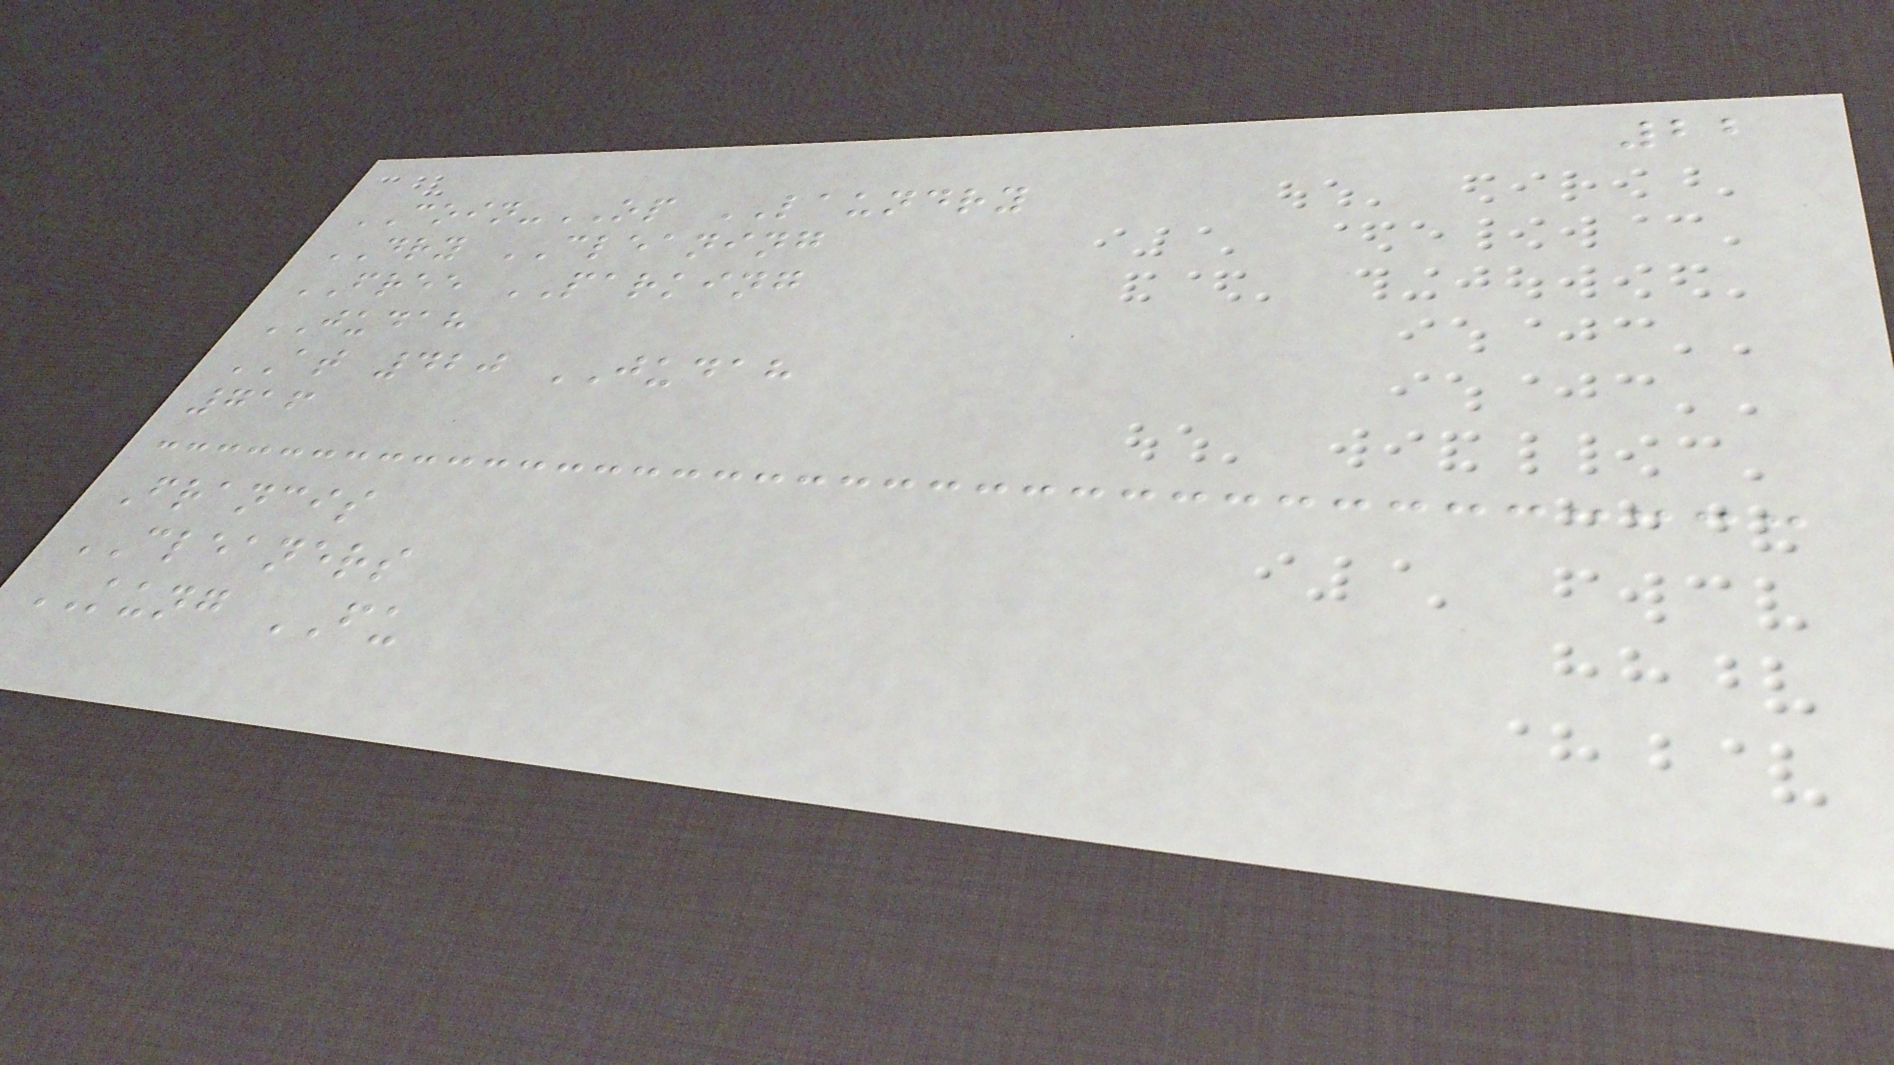22
COIN-OP LAUNDRY
DRY CLEANING
FREE PARKING
JUDAH
AT 420 JUDAH
716
Francis
CLEANERS
KUNG FU
